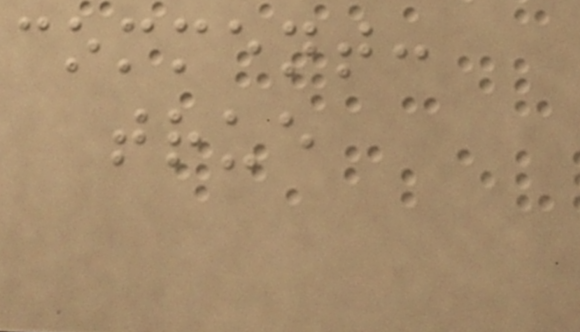comment:
true
